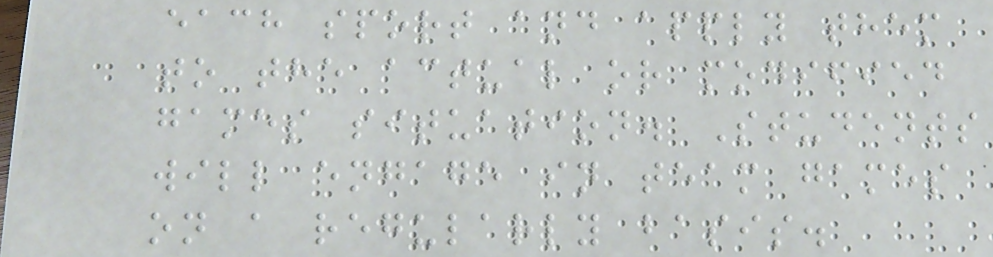each sport and apply them
to the actual or modified
games situation. Students
will engage in team games
on a regularly basis.
